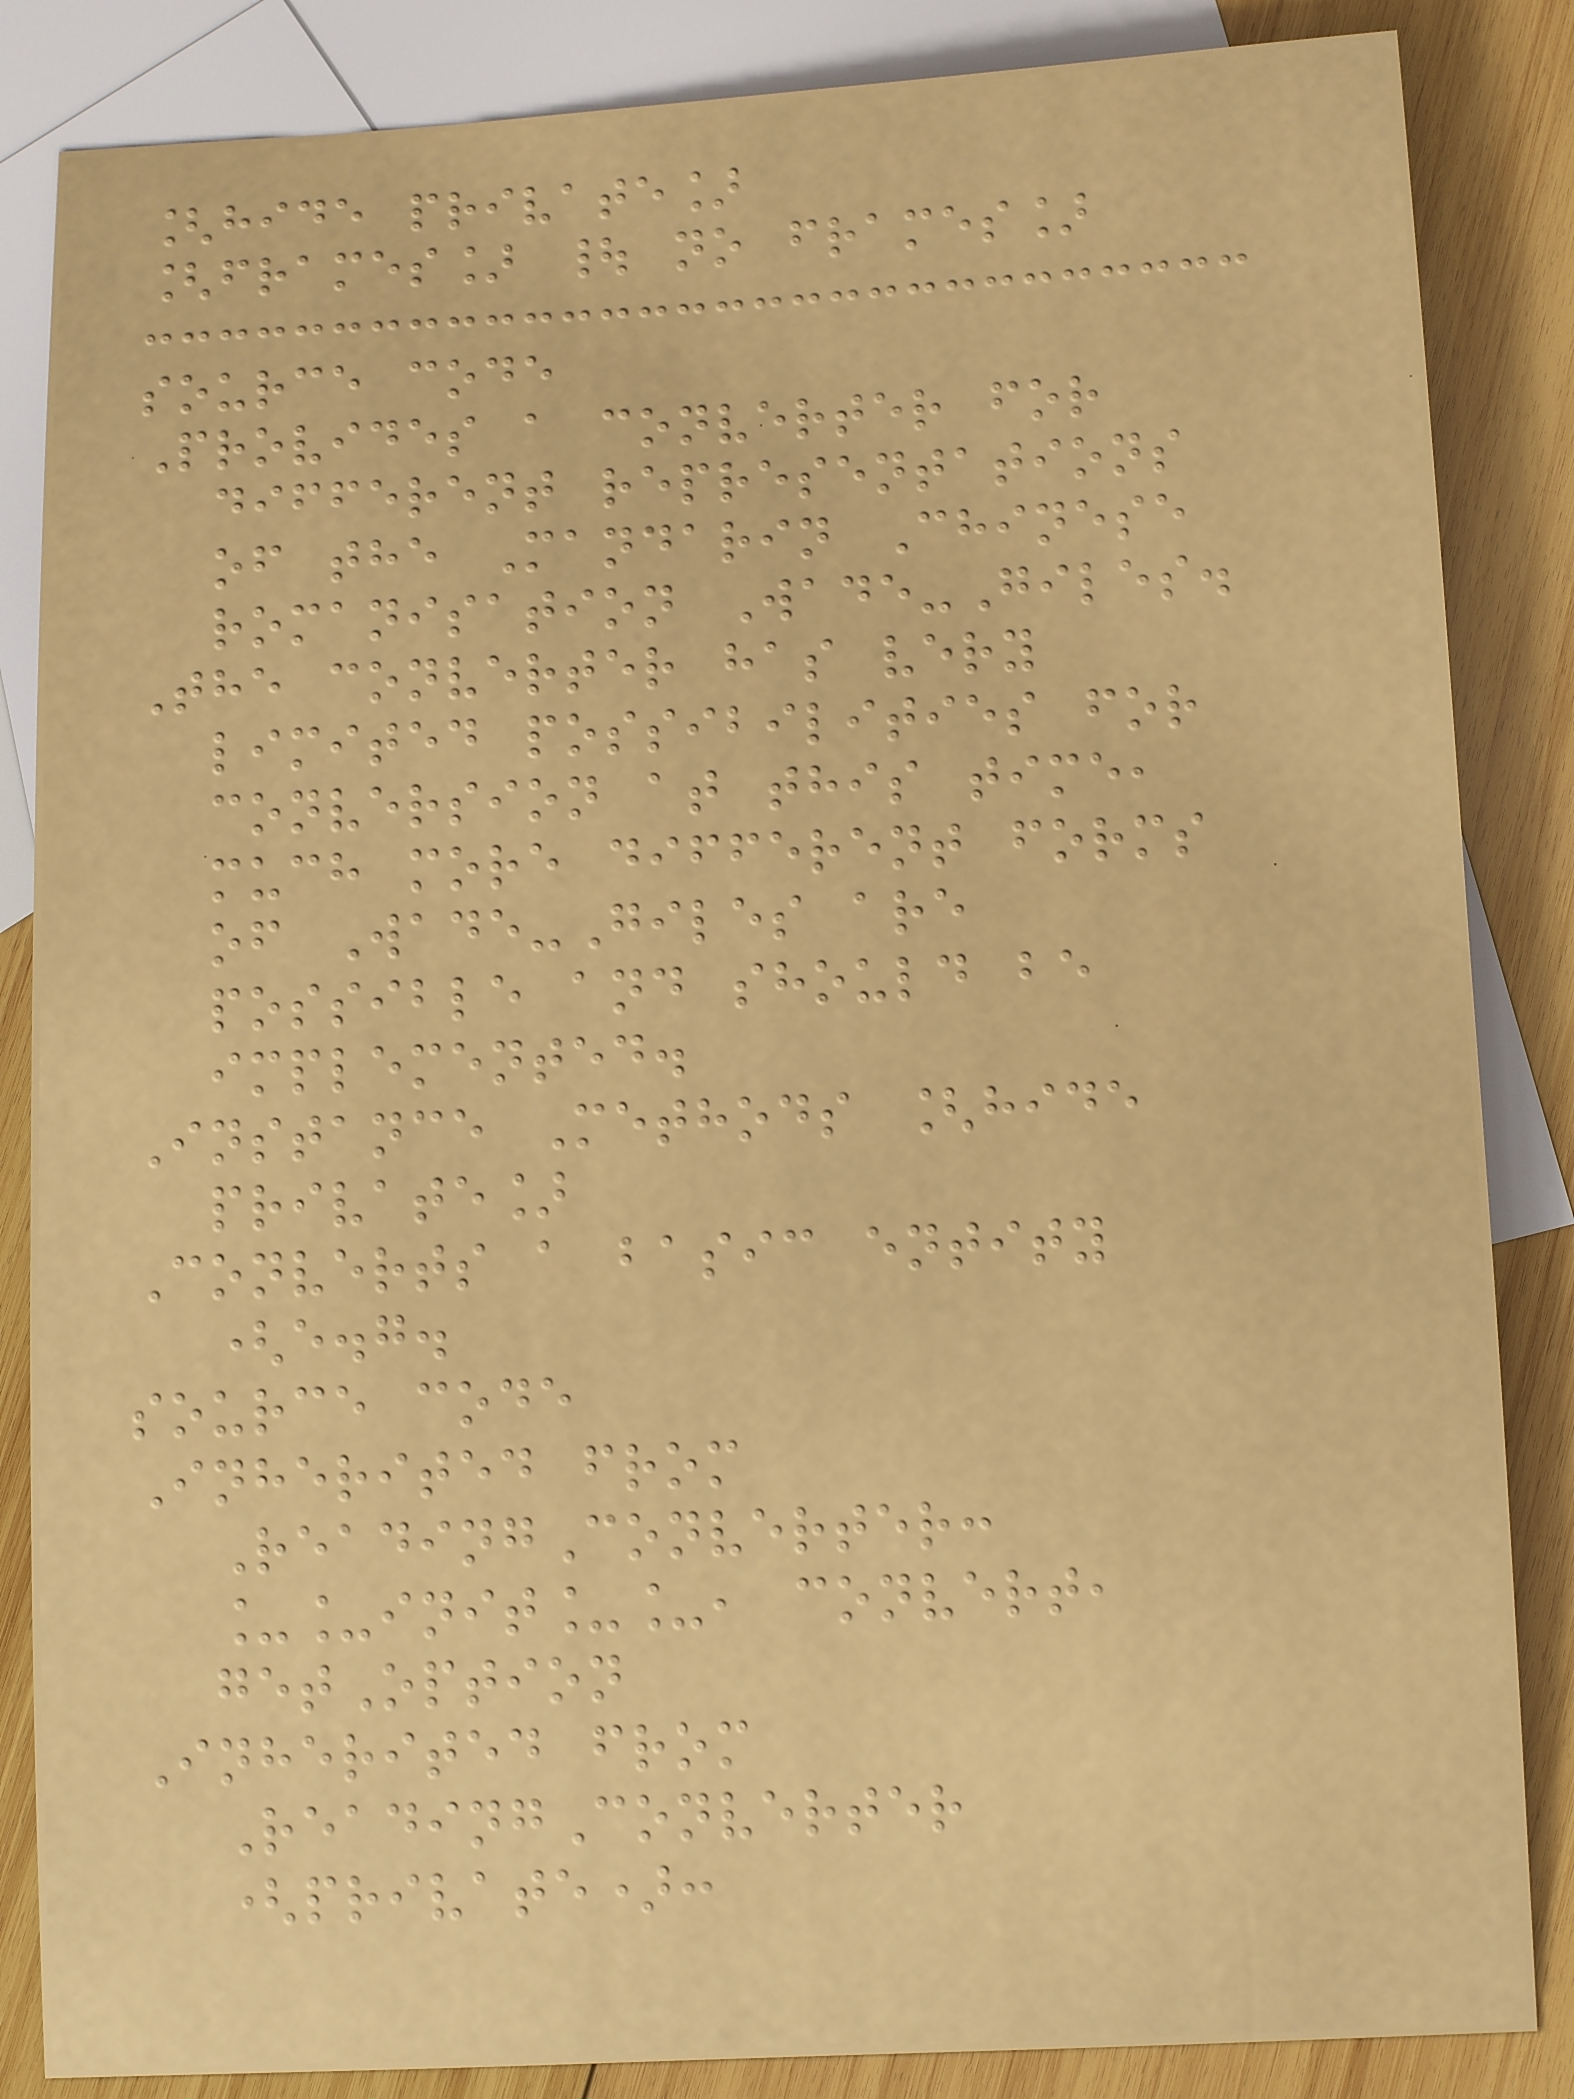[hide private]
[frames] | no frames]
source code
Provides a converter for
different representations
of the Mandarin Chinese
romanisation Wade-Giles.
The converter has very
limited possibilities for
conversion at this time,
much more different forms
of Wade-Giles are
possible and should be
implemented.
Instance Methods [hide
private]
Converts a basic entity
(e.g.
source code
Inherited from
ReadingConverter:
__init__, convert,
getOption
Inherited from
ReadingConverter
(private):
